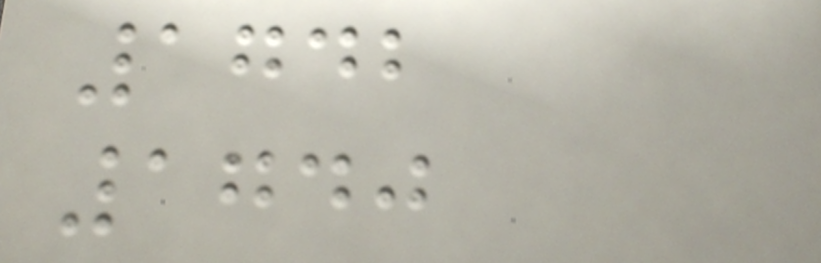1742
1740
